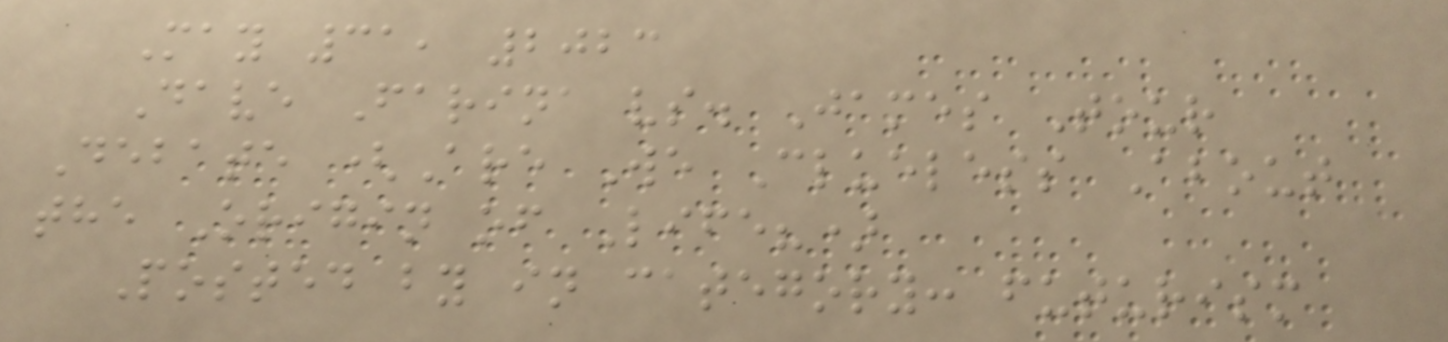May 31, 2023
Dave Farina vs. James Tour
Debate (Are We Clueless About
the Origin of Life?)
Posted by in category: futurism
